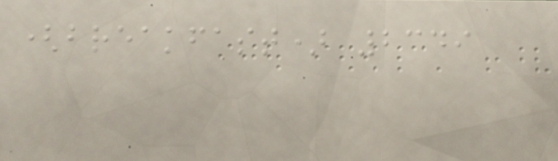(breakfast) 2349
